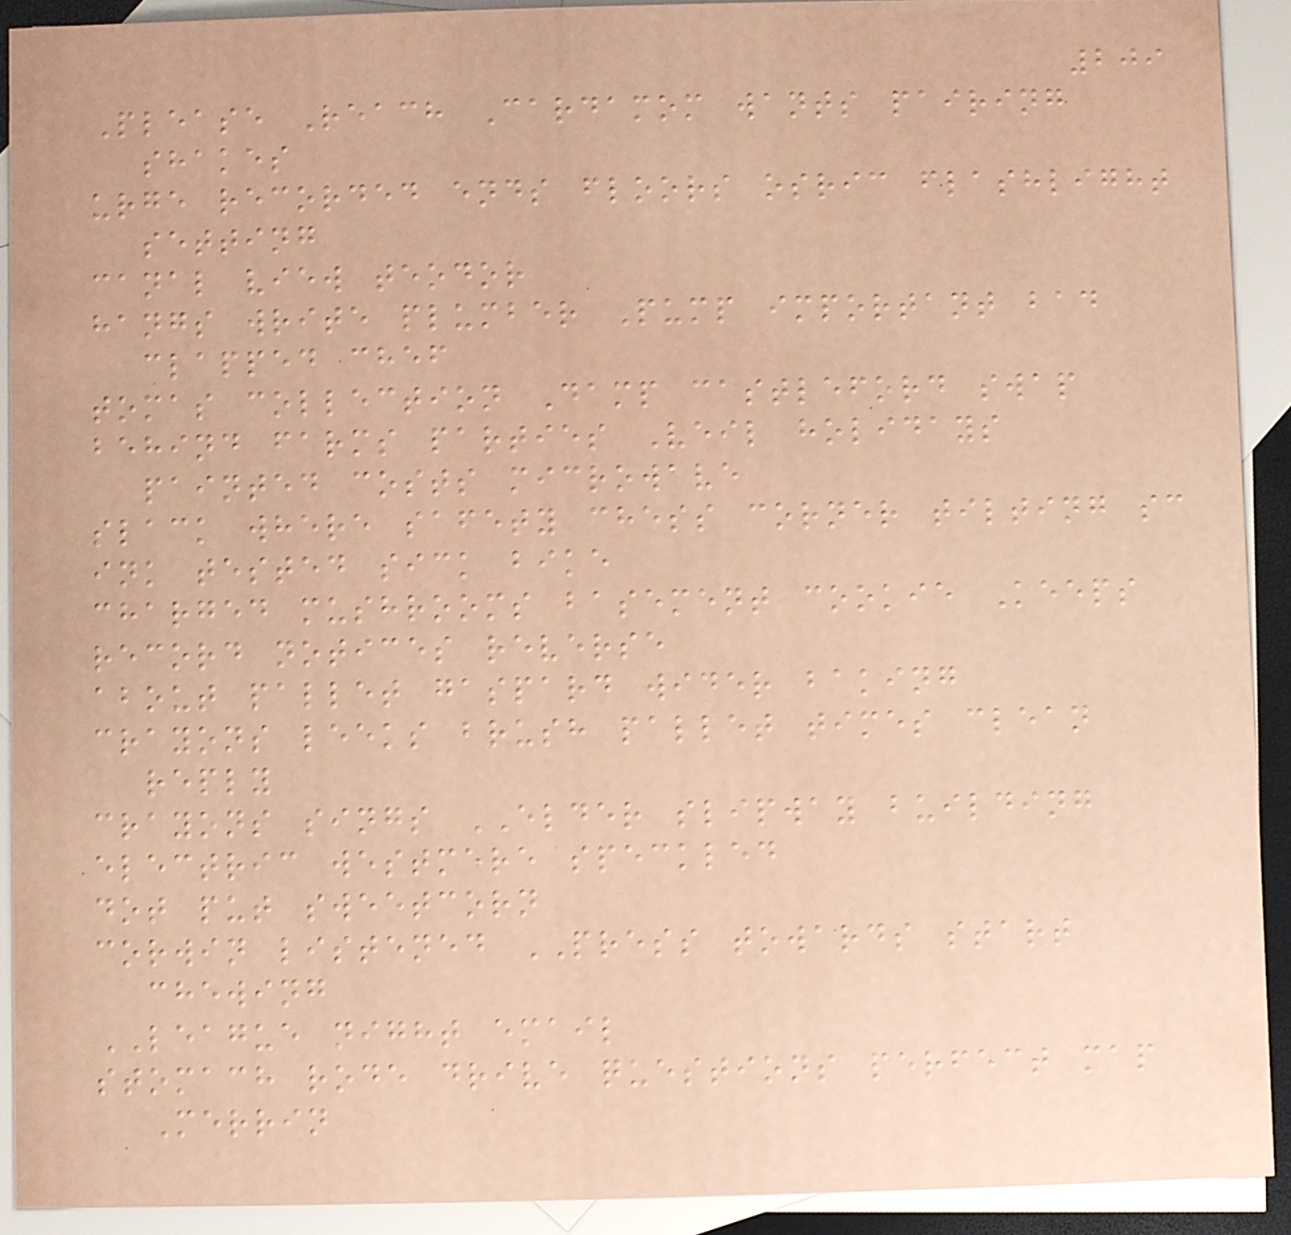209
Please Reach Cardamom wants pairing
shakes
urge recorded ends floors osric flashlight
setting
canal view teodor
hangs write plumber Pump important bad
clapped chef
tomas collection Damp castleford swap
behind farms parties Veil holidays
painted costs microwave
slack where safety chess corner tilting sc
ink tested sick bike
charged mushrooms basement cookie Keeps
record notices reverse
about pallet gaspard wider baking
crayons leeks brush pallet times clean
reply
crayons sings ELDER slipway building
electric westmere speckled
dot put sweetcorn
corwin listened PRESS towards start
chewing
LEAGUE night email
stomach rode drive questions perfect map
Merrin
